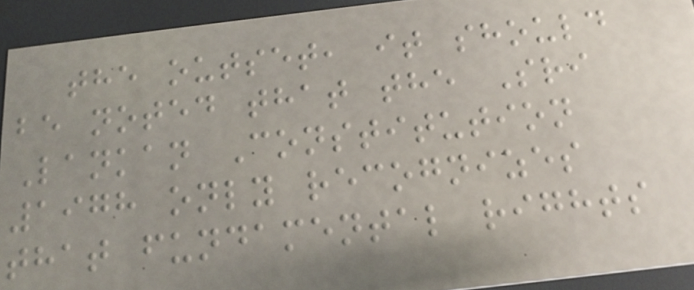the outset, it should
be noted that the Sri
Lankan Constitution
1978 only recognizes
that fundamental rights
